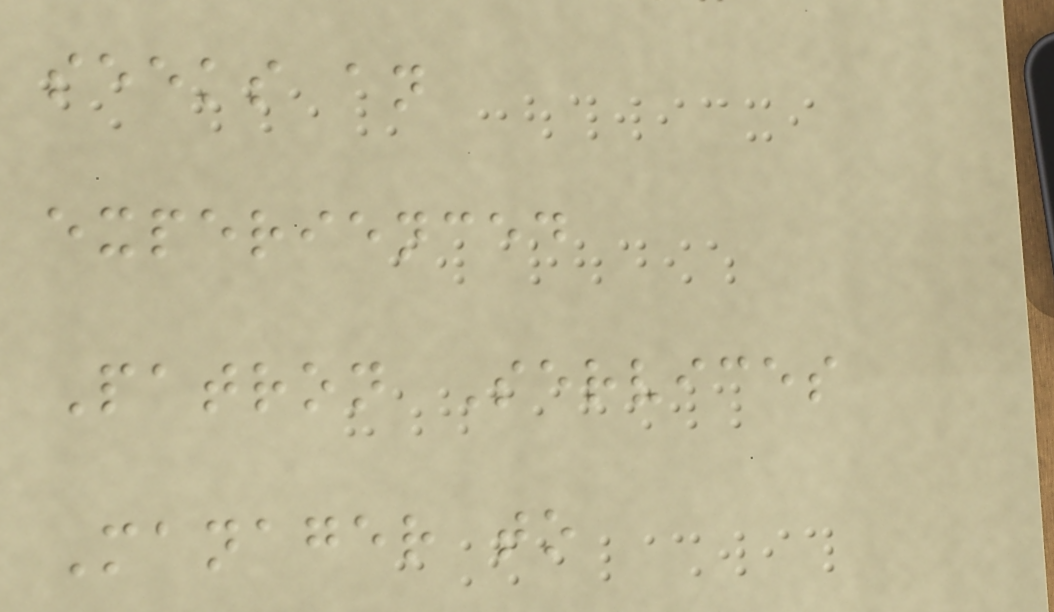seeks an
experienced
Patron Services
Manager to
